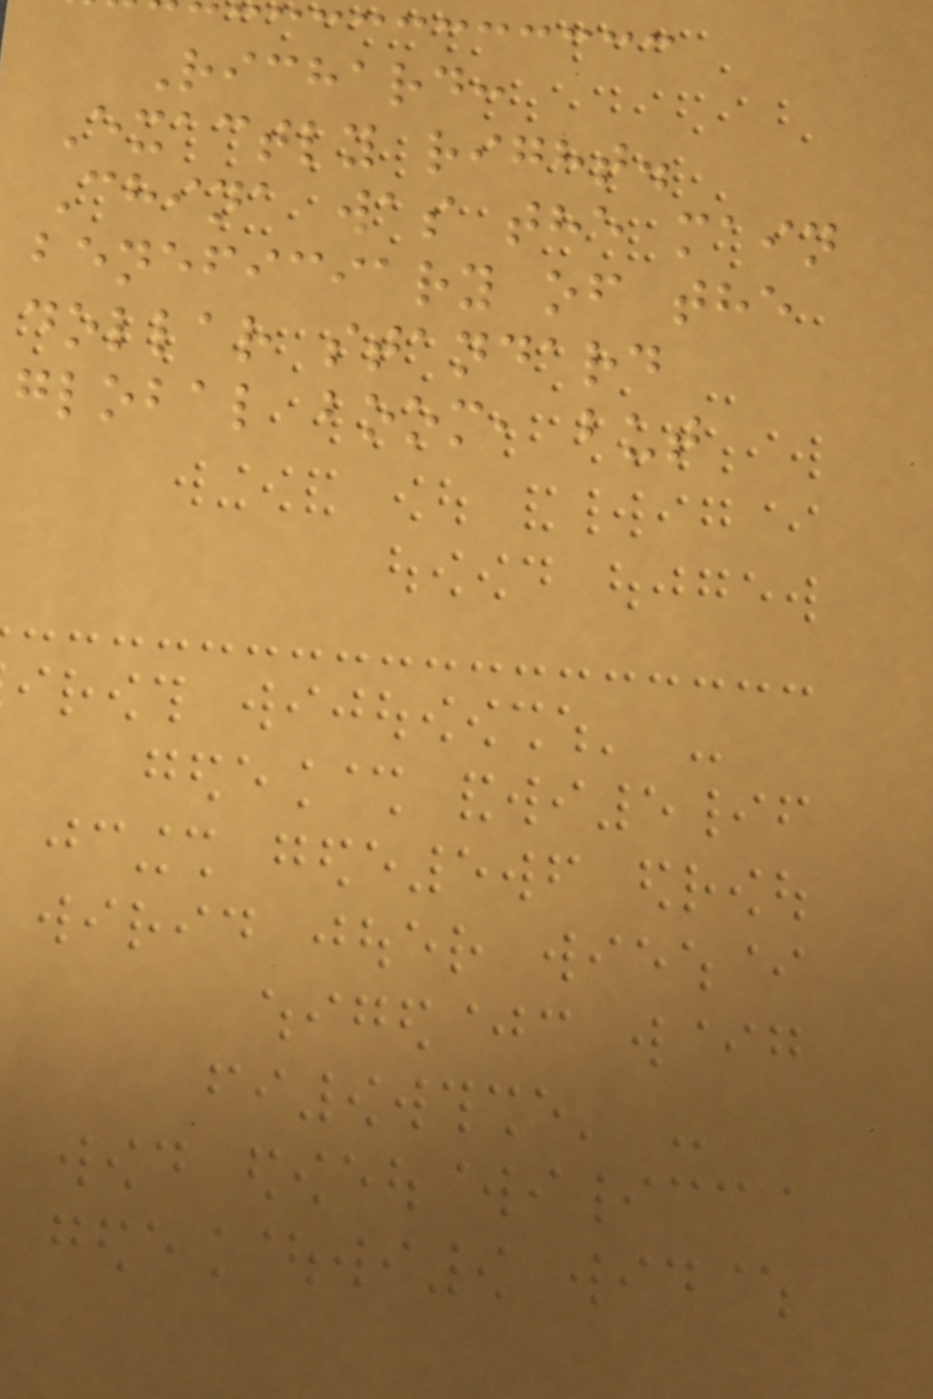Richard:
Exactly right.
China was the main
beneficiary of the
dollar standard
global boom, but
